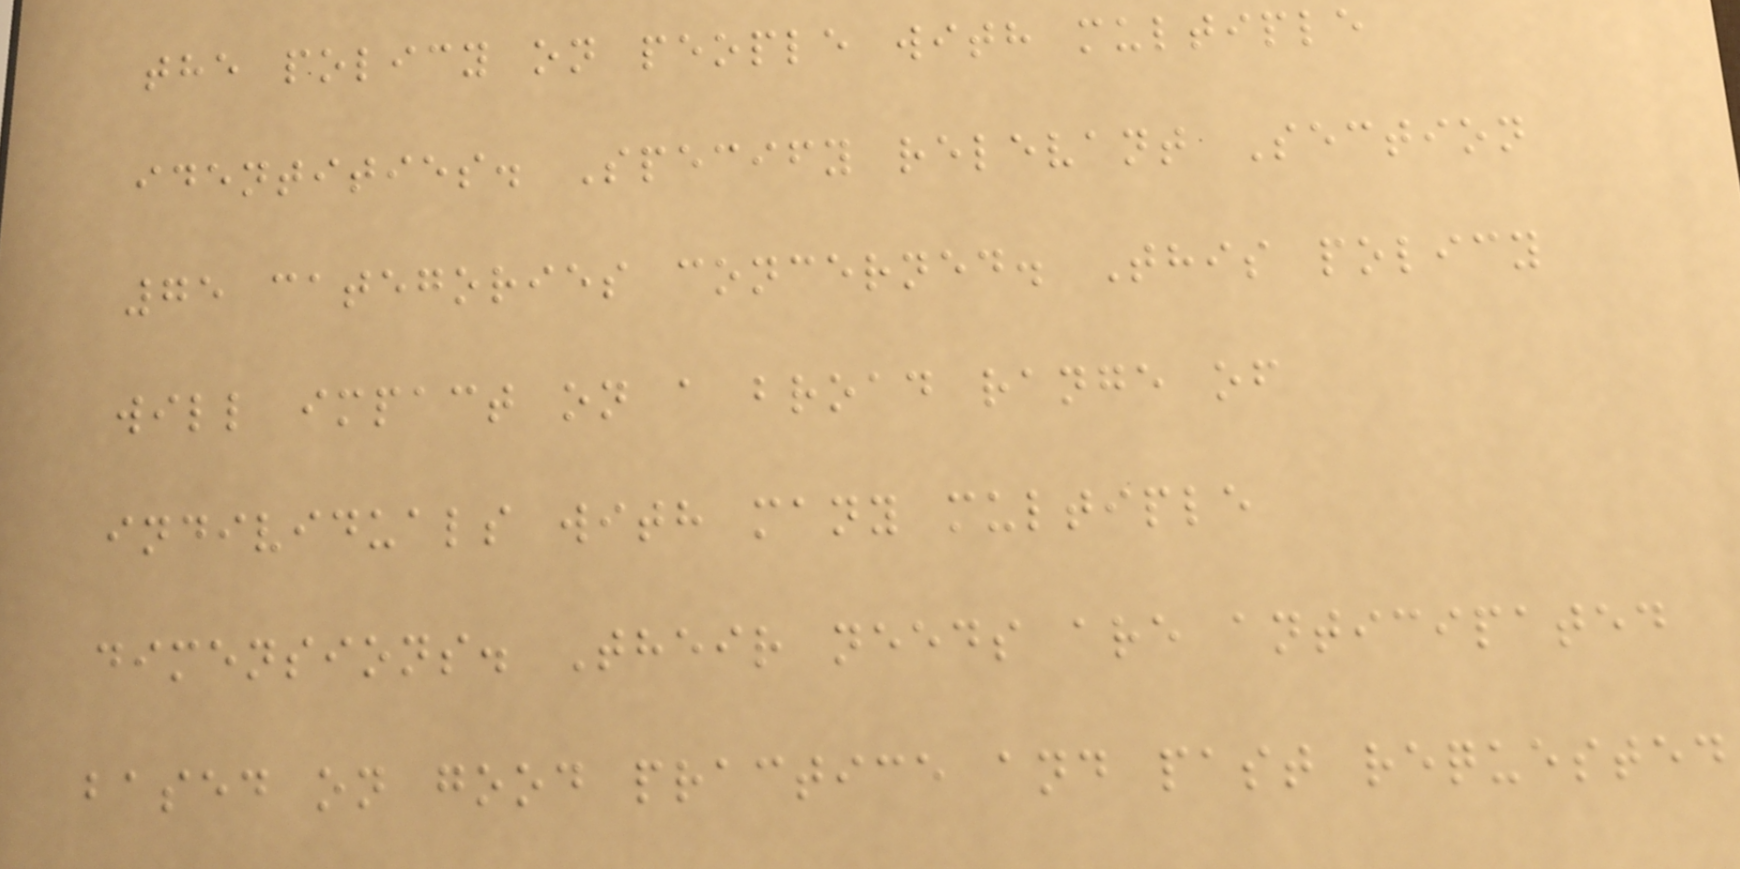the policy on people with multiple
identities. Specify relevant Section
75 categories concerned. This policy
will impact on a broad range of
individuals with many multiple
dimensions. Their needs are anticipated
based on good practice and past requested
